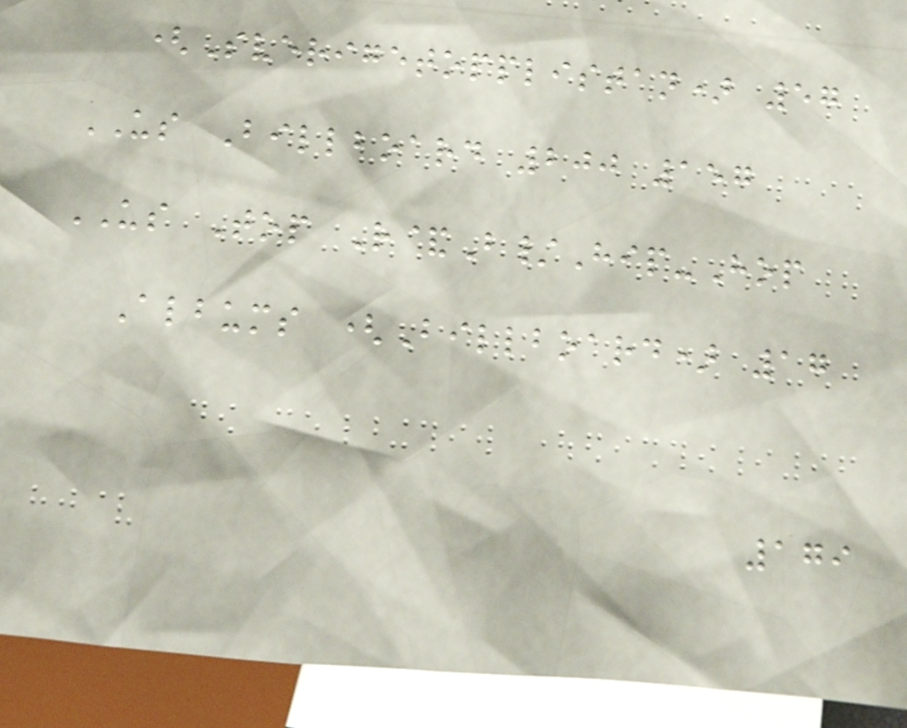(Sverigetopplistan) 57
US Billboard 200 157
US Top R&B/Hip-Hop
Albums (Billboard) 17
179
